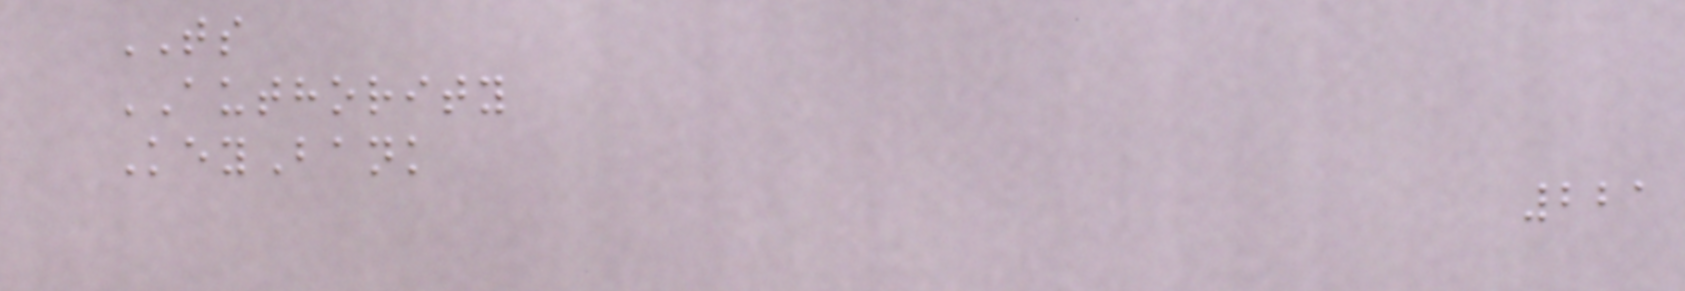TS
AUTHORITY
KeyBank
221
